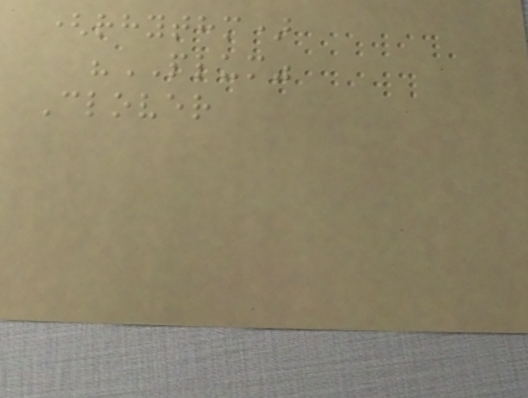(rhythm)
"PLUM"
Clover
